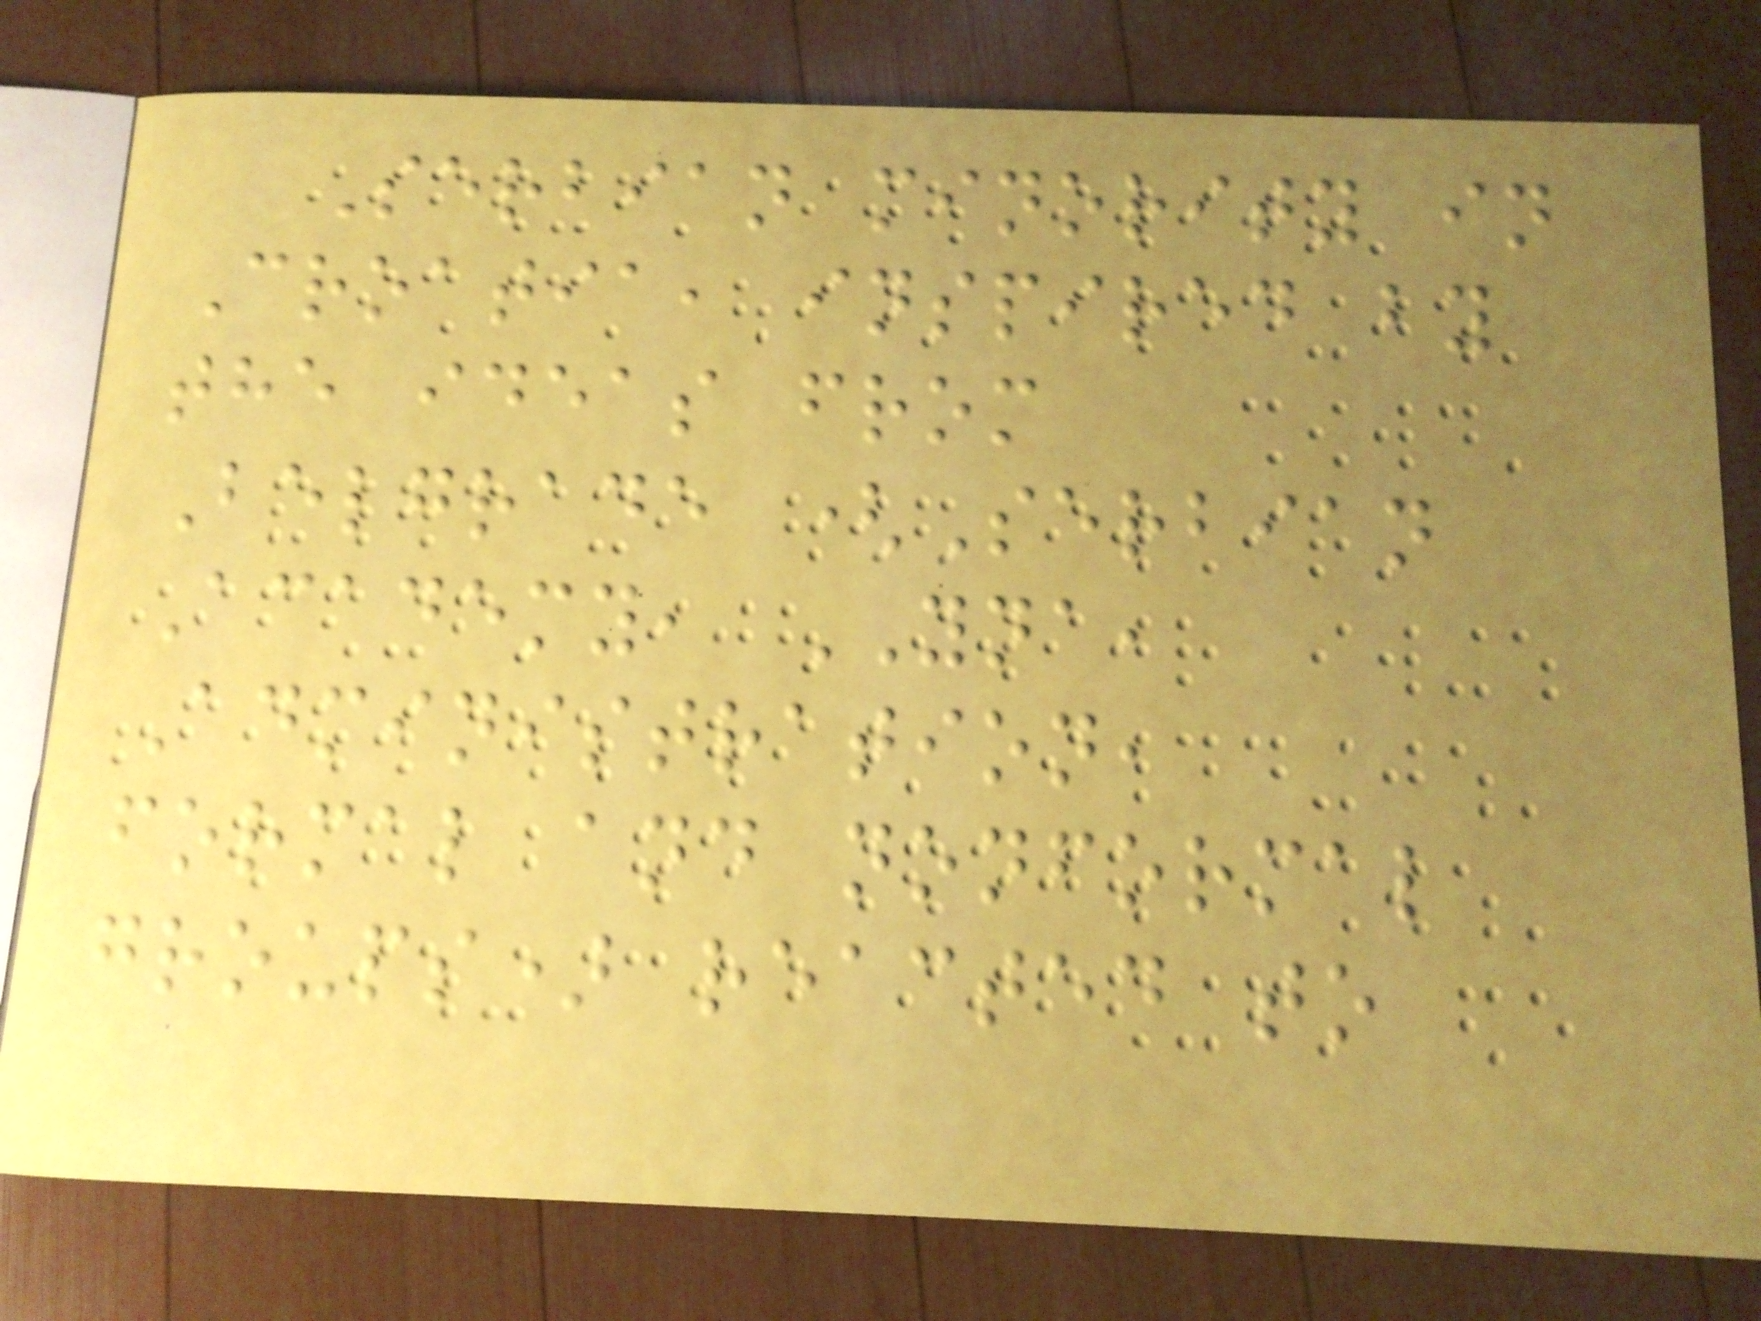Serbian minority in
Croatia, inspired by
the ideas from
Belgrade (Serbian
Academy, YNA,
Administration,
formal and nonformal
groups) reacted to
